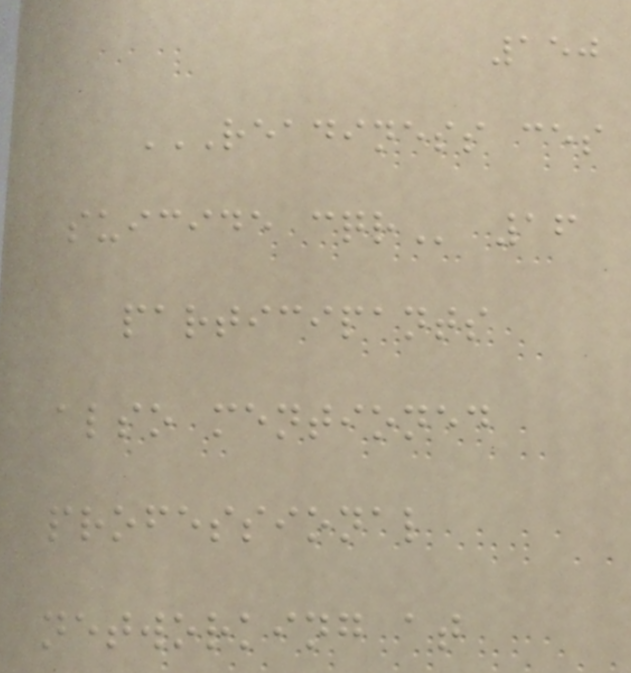150
READINESS CES
SUICIDE CQR 16
participants
also mentioned
professional
networking at
